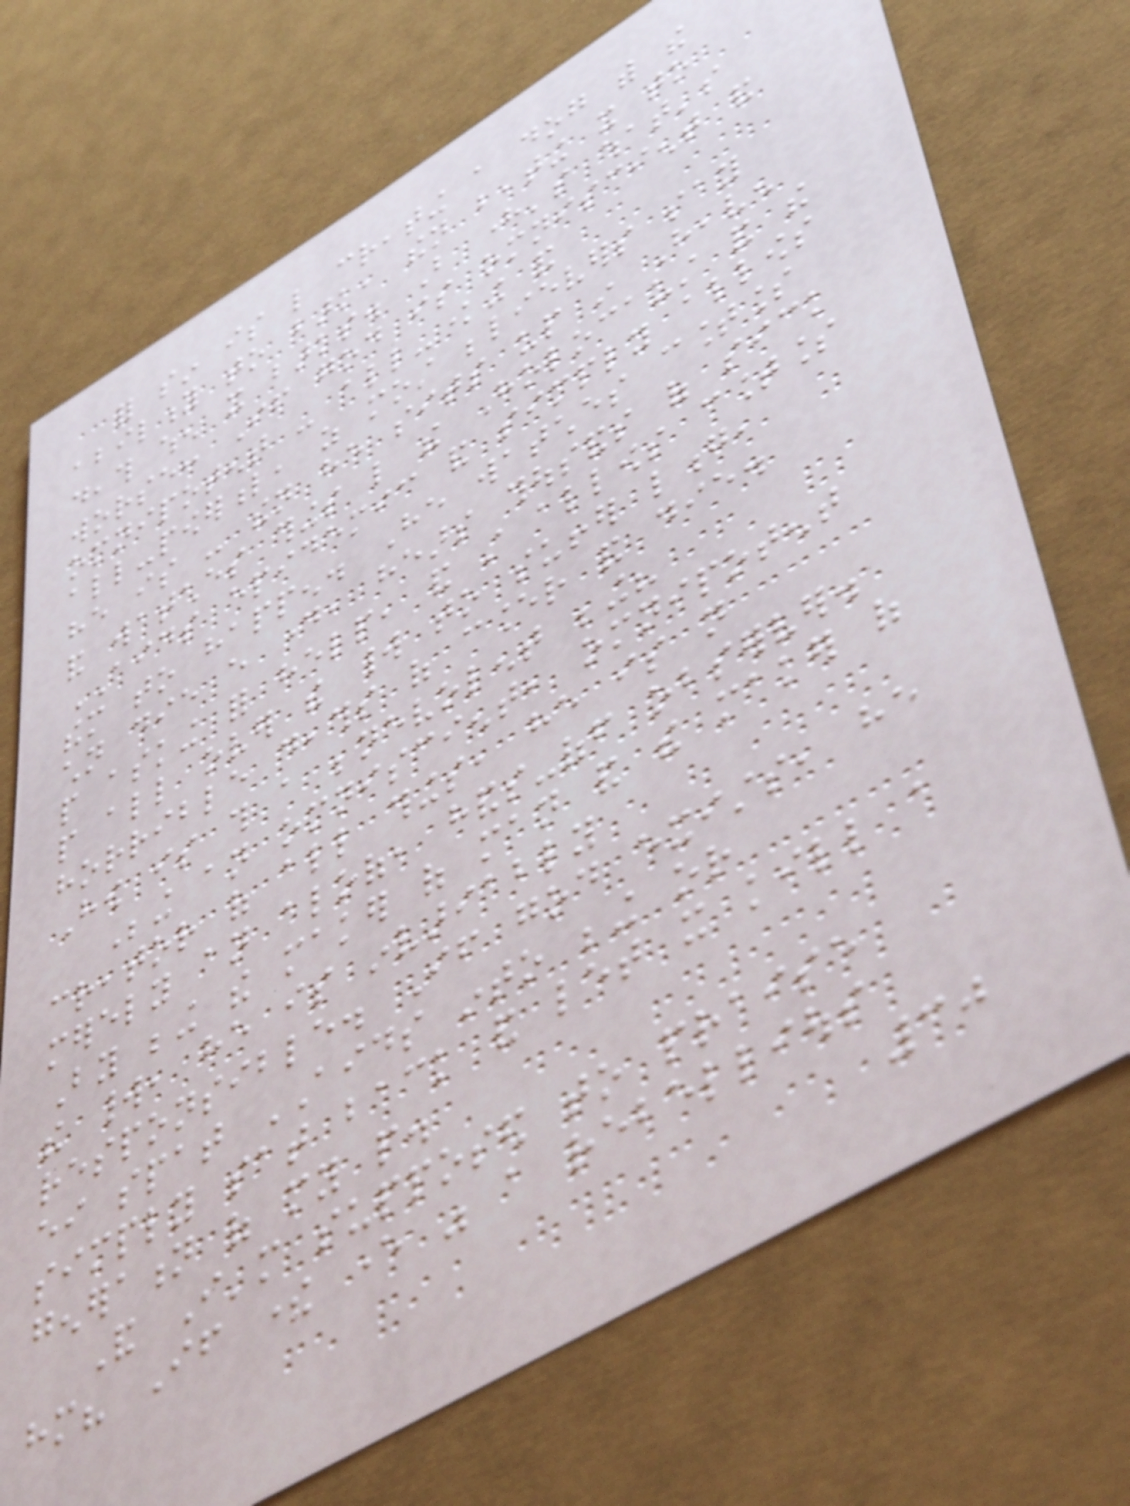for sin is like creating a dog with the
ability to bark, then beating it to
death when it barks. But here's what's
worse: If god is omniscient and
omnipotent - all-knowing and
all-powerful, as most believers say
he is - then he sits up in Heaven
and watches things like the Holocaust and the
AIDS epidemic and simply allows
them to happen. He watches countless
children die every day, hears thousands of sick
people asking for help, and still allows countless
people all over the world to suffer long,
horrible deaths of cancer and die.
How is this a benevolent being?
Being an omniscient, omnipotent
creator of all things, he is not
merely an aloof, hands-off observer.
By being the maker of man and the maker of
the world, he is invariably
responsible. If god exists, he
either spat AIDS into being or
simply sat back and let it kill a
generation of my people.
And I'm supposed to praise
him? If there ever was a rebellious
30
